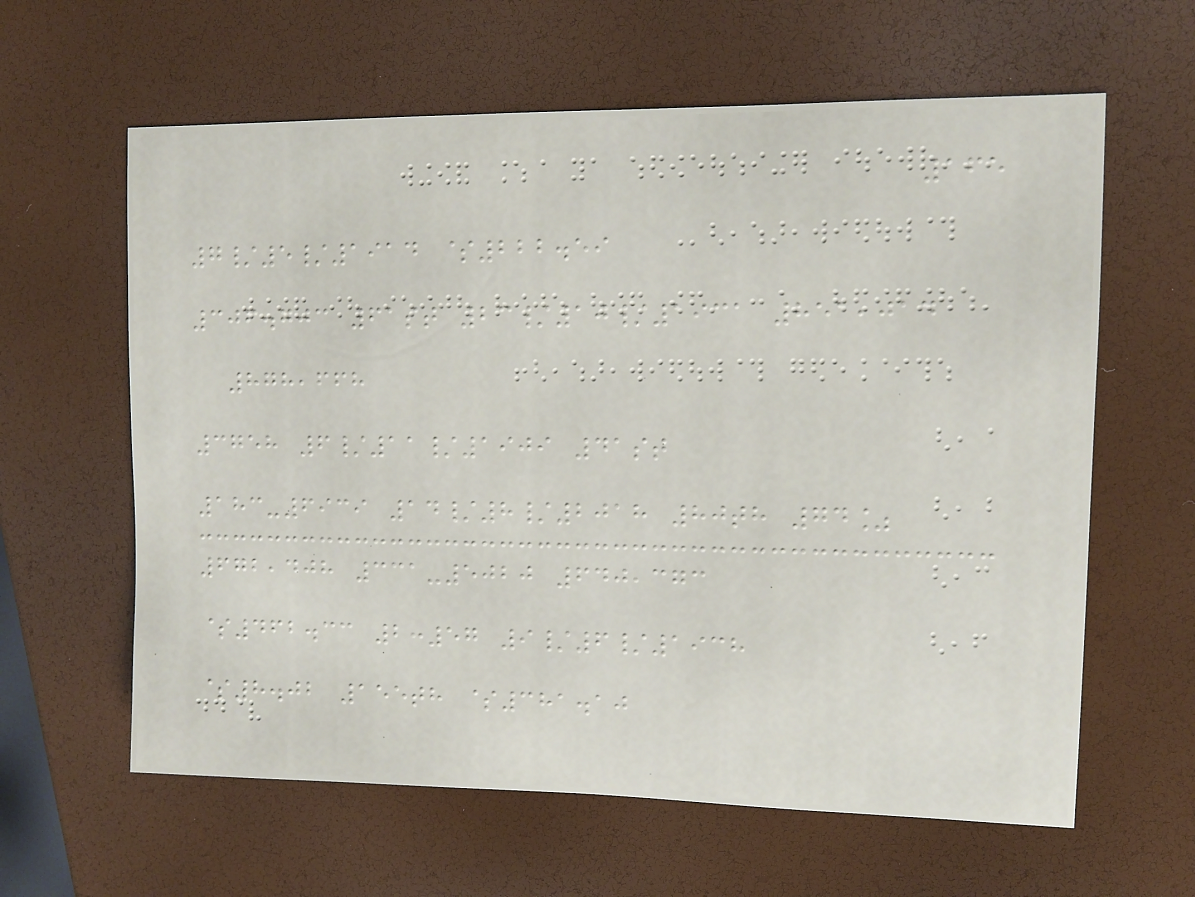165
7/5/1914 $222.59
306.703 61st 23/10/1931 851,014
878,668
3758 6/11/1909 41st
183-6939 14/8/2018 80th 74%
672,408 331-5020 640,373
$462.33 2:57 9/6/1938
$8.02 155th $381.10
